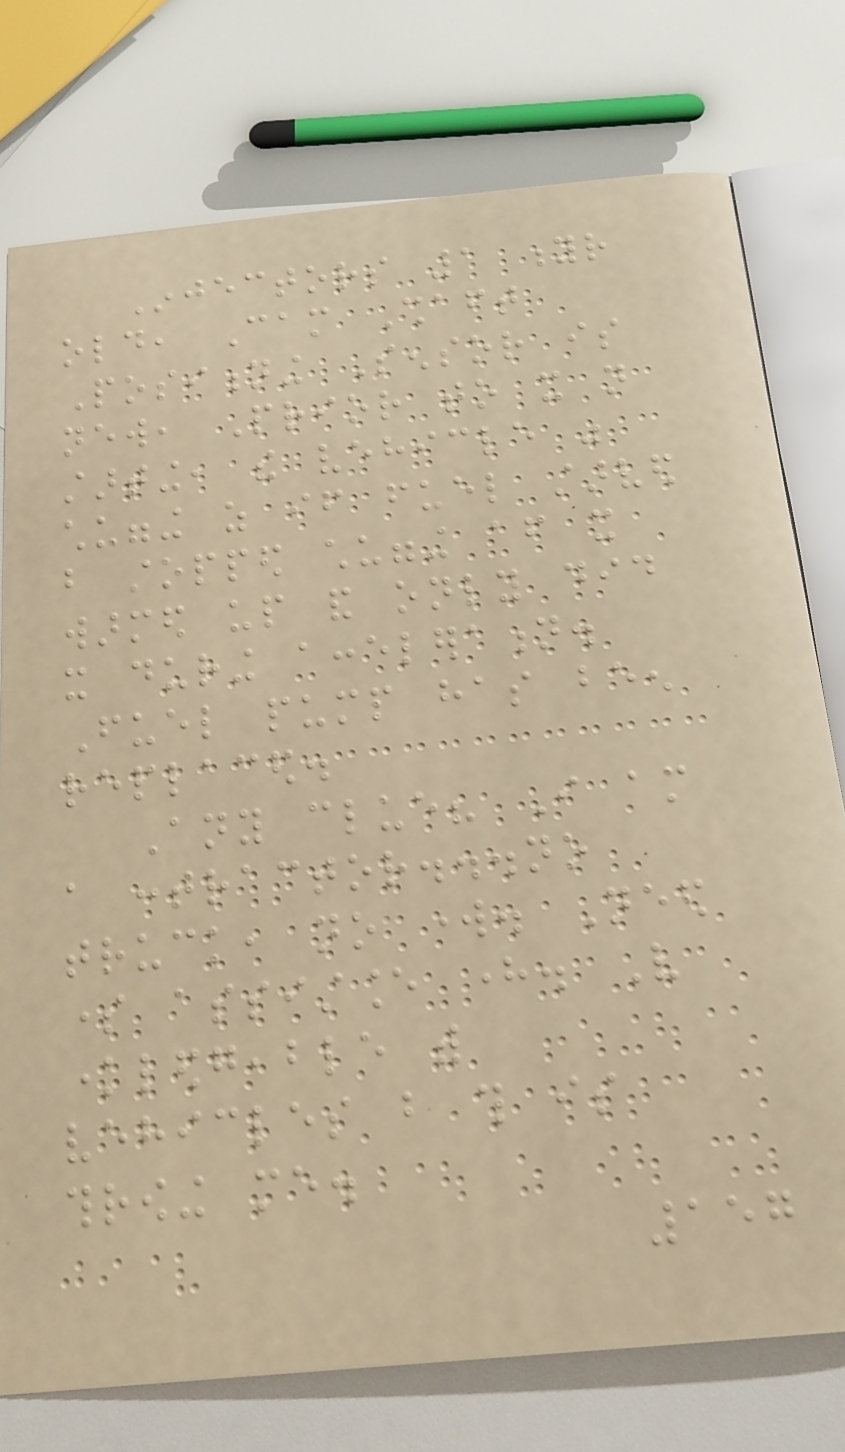Injectors 1 yr
old, Cam Shaft
Positioning Sensor is
new, Prior to it not
starting, the vehicle was
chugging as if fuel starved
but stopped chugging after it
warmed up and only did
it during acceleration.
Fuel pump has been
replaced.
Any clue? I am
a contractor...no
truck, no work. Need
some assistance here. Very
knowledgeable with
vehicles but this is
throwing me.
157
